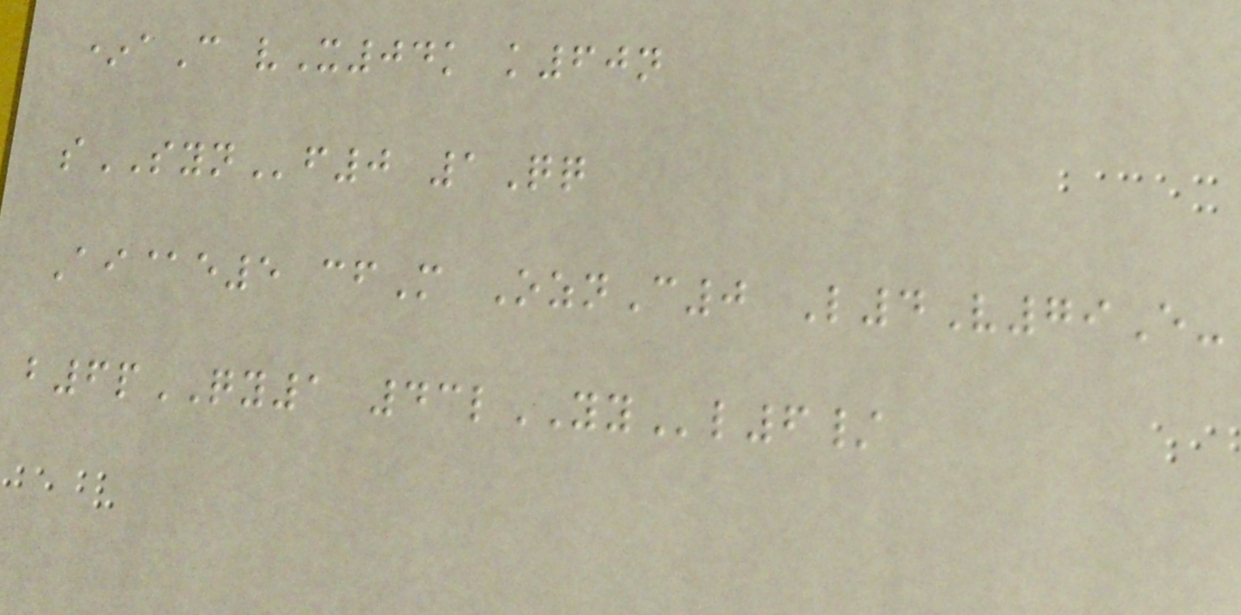*aC vX04k k60n
sSYNf0 1Qq
Ai@e5 cfM OznC0 L4V79E-
b6pQY1 43lYYl6/
